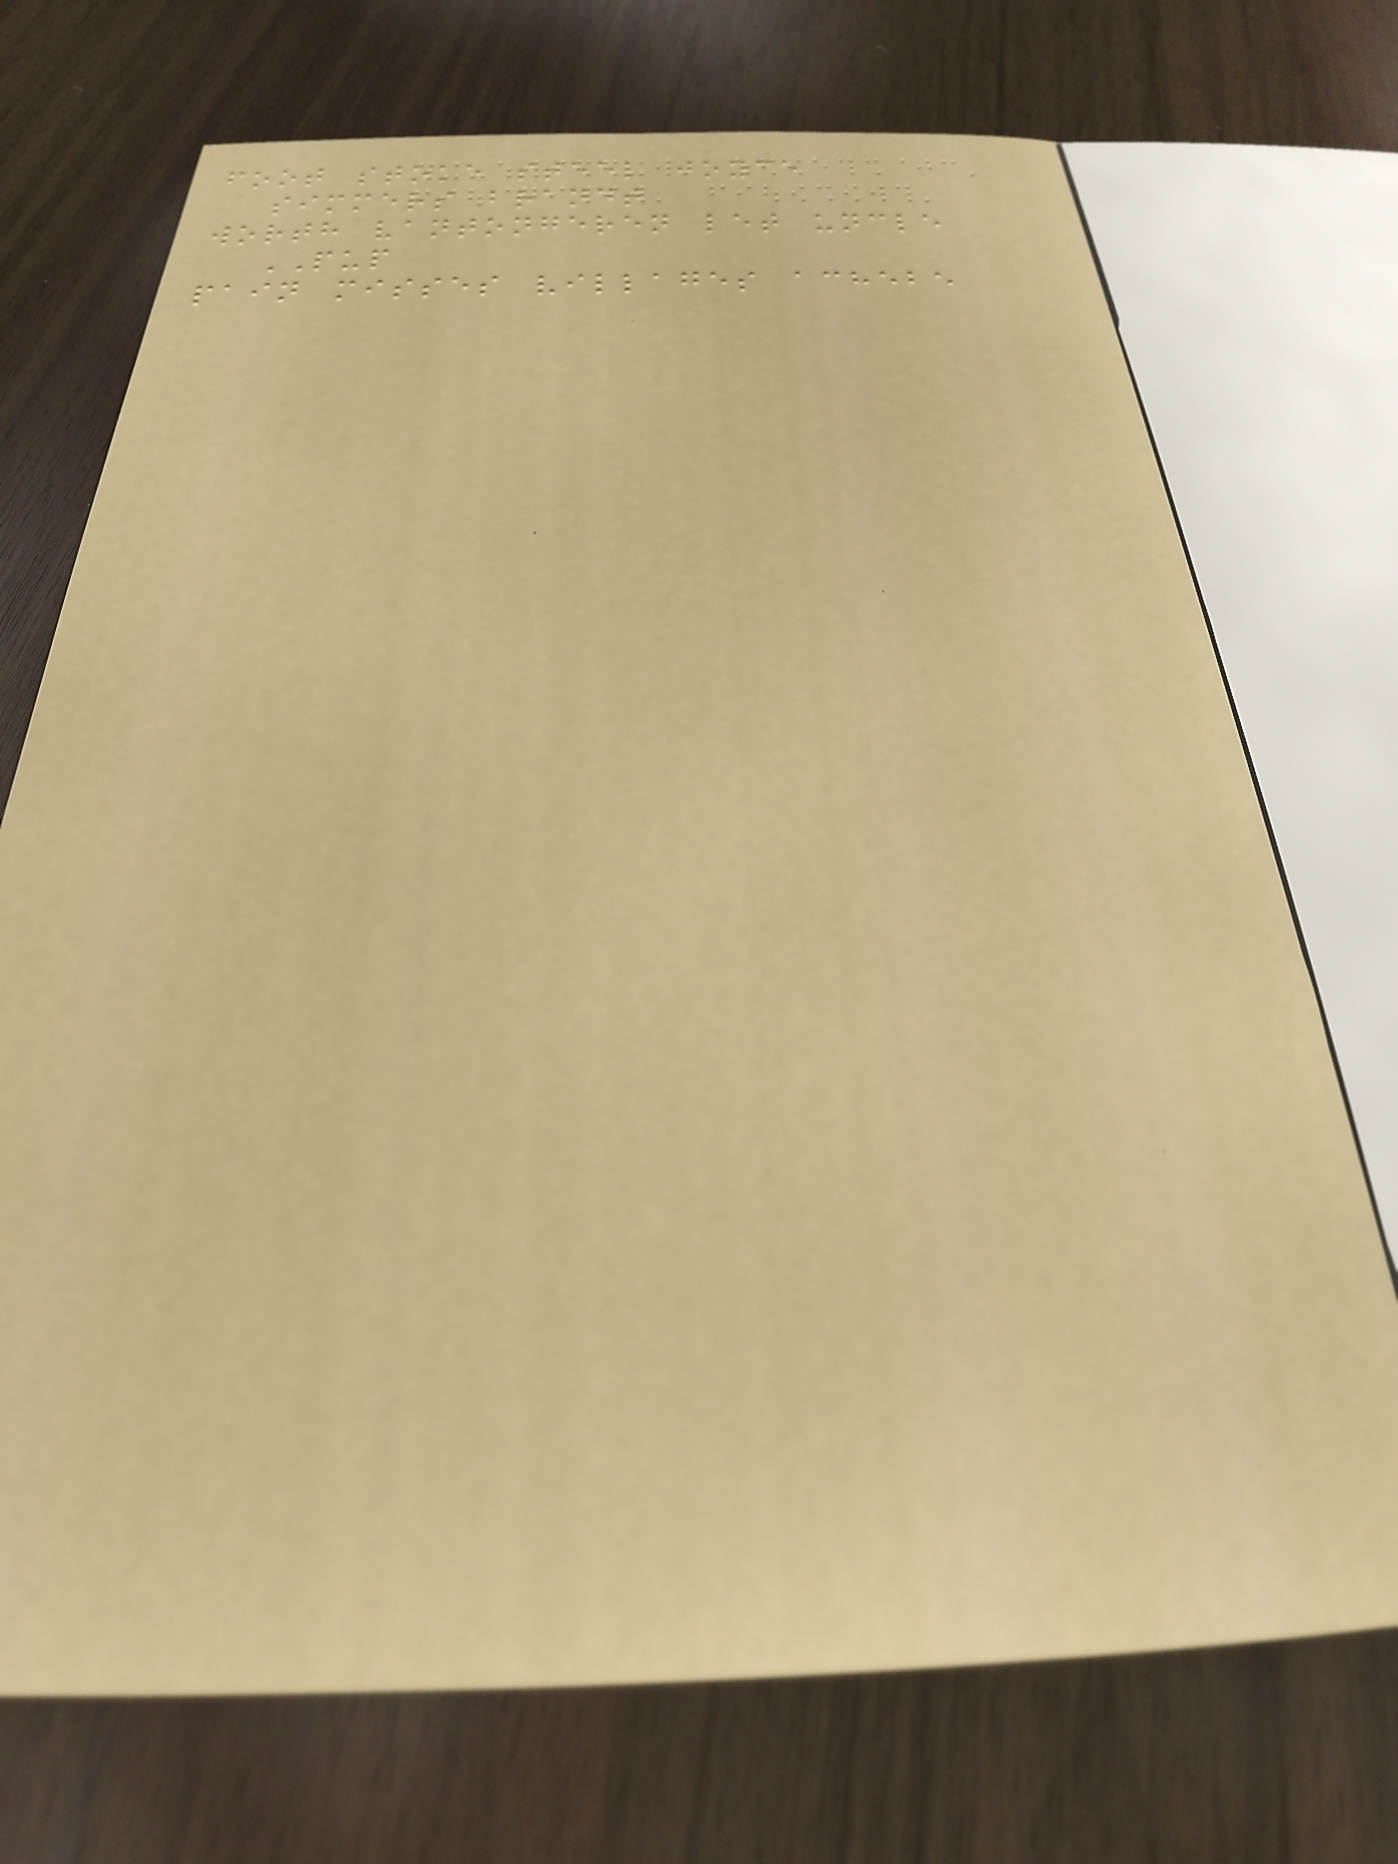foot stoke steel joyce
simmers brandt
worth vantongeren let uncle
PUP
pain misses villages achebe
